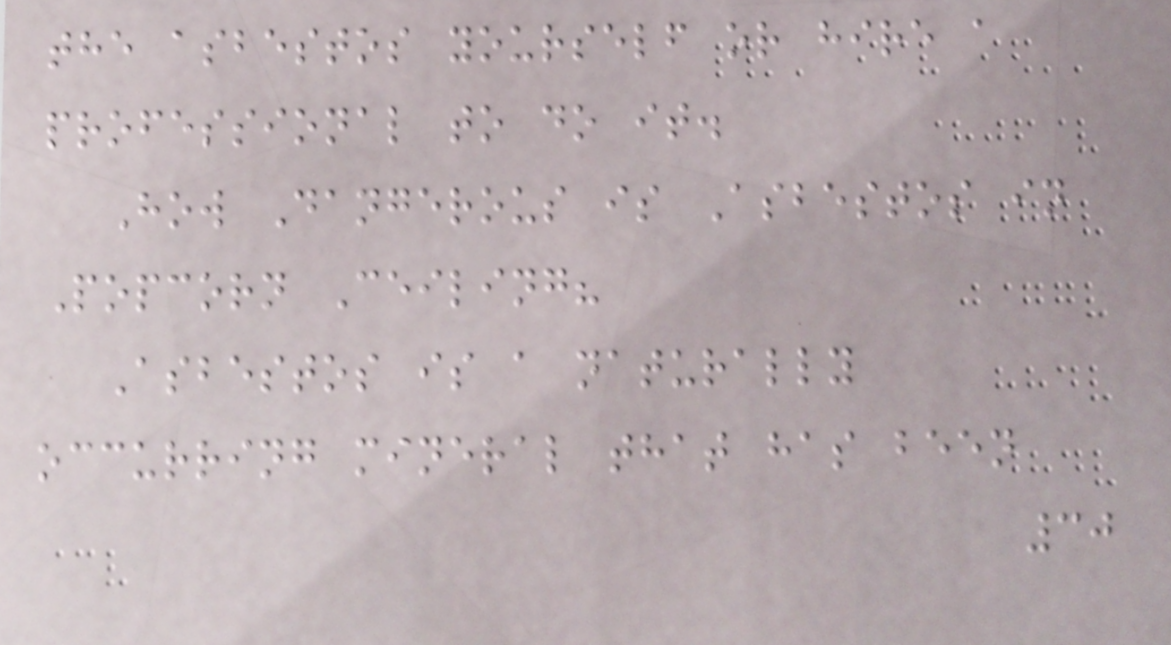the asbestos yourself or hire a
professional to do it.
How Dangerous is Asbestos in
Popcorn Ceiling?
Asbestos is a naturally
occurring mineral that has been
30
